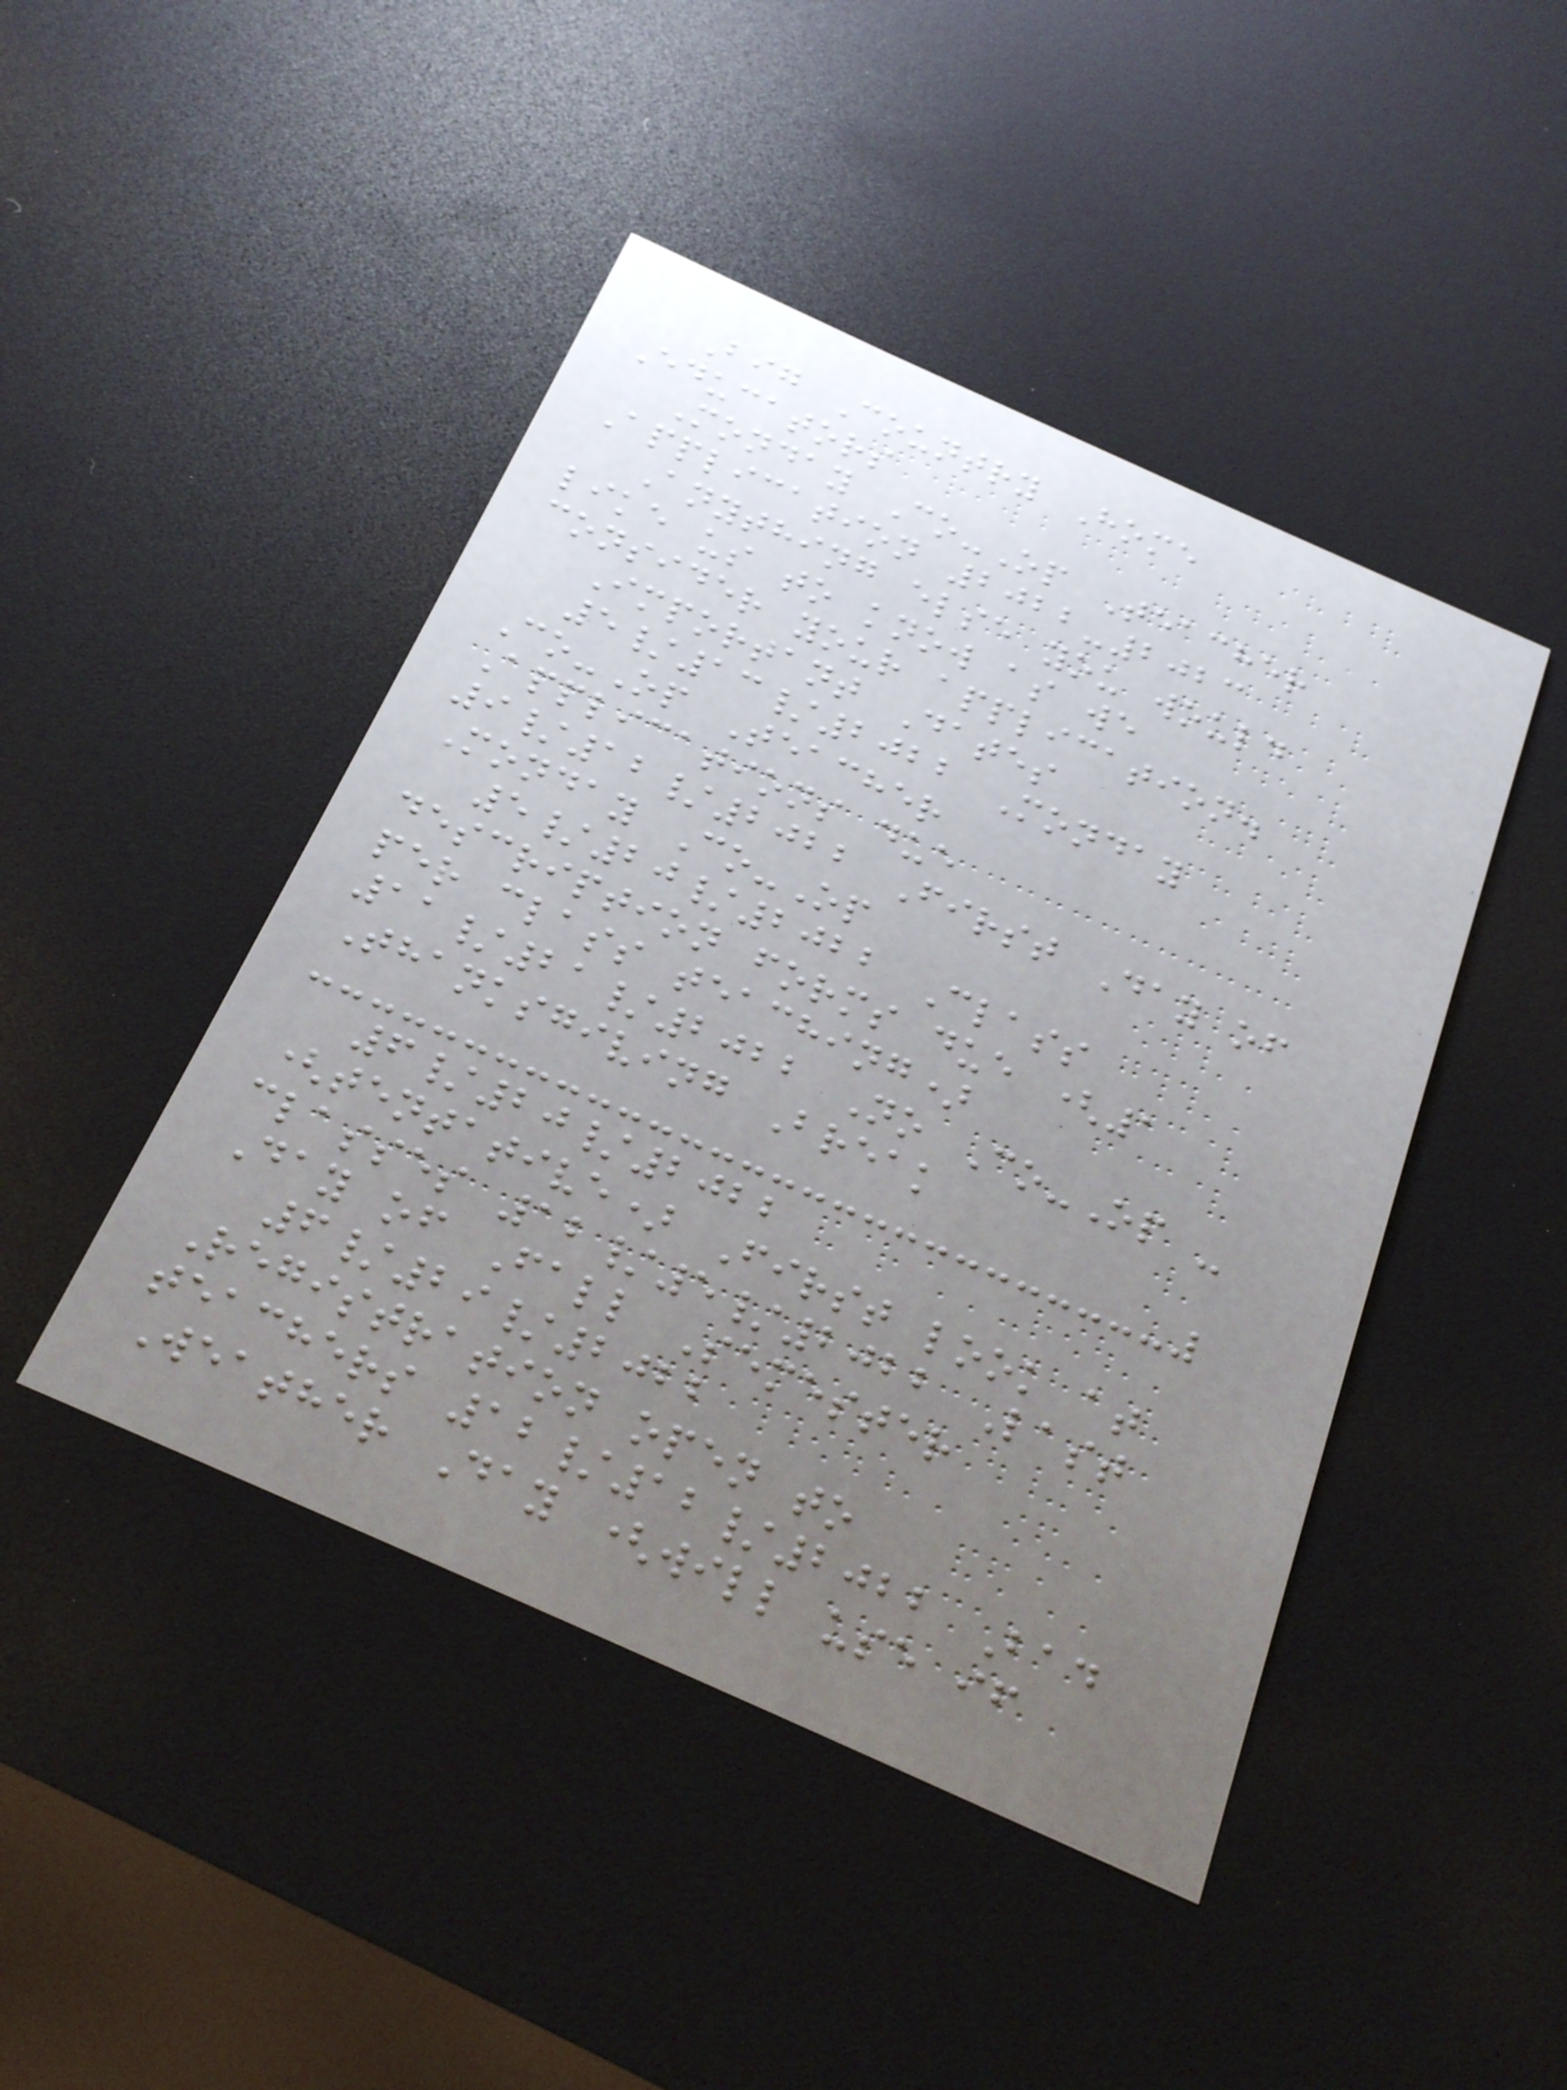Big Country Home
Educators
Monday Co-Op Teacher
Application 2022-2023
Anything else you would
like us to know as we
consider your application.
Important Dates
5/13/2022 Monday
Co-Op Teacher
Applications due
9/12/2022 First Day of
Monday Co-Op
5/20/2022 Class
description forms due (1
per class teaching)
11/21/2022 No Co-Op -
Thanksgiving Break
6/20/2022
(tentative) First look at
classes 12/5/2022 Last
Day of Fall Semester
6/29/2022
Registration open to
teachers 12/12/2022 Bad
Weather Day (will use if
